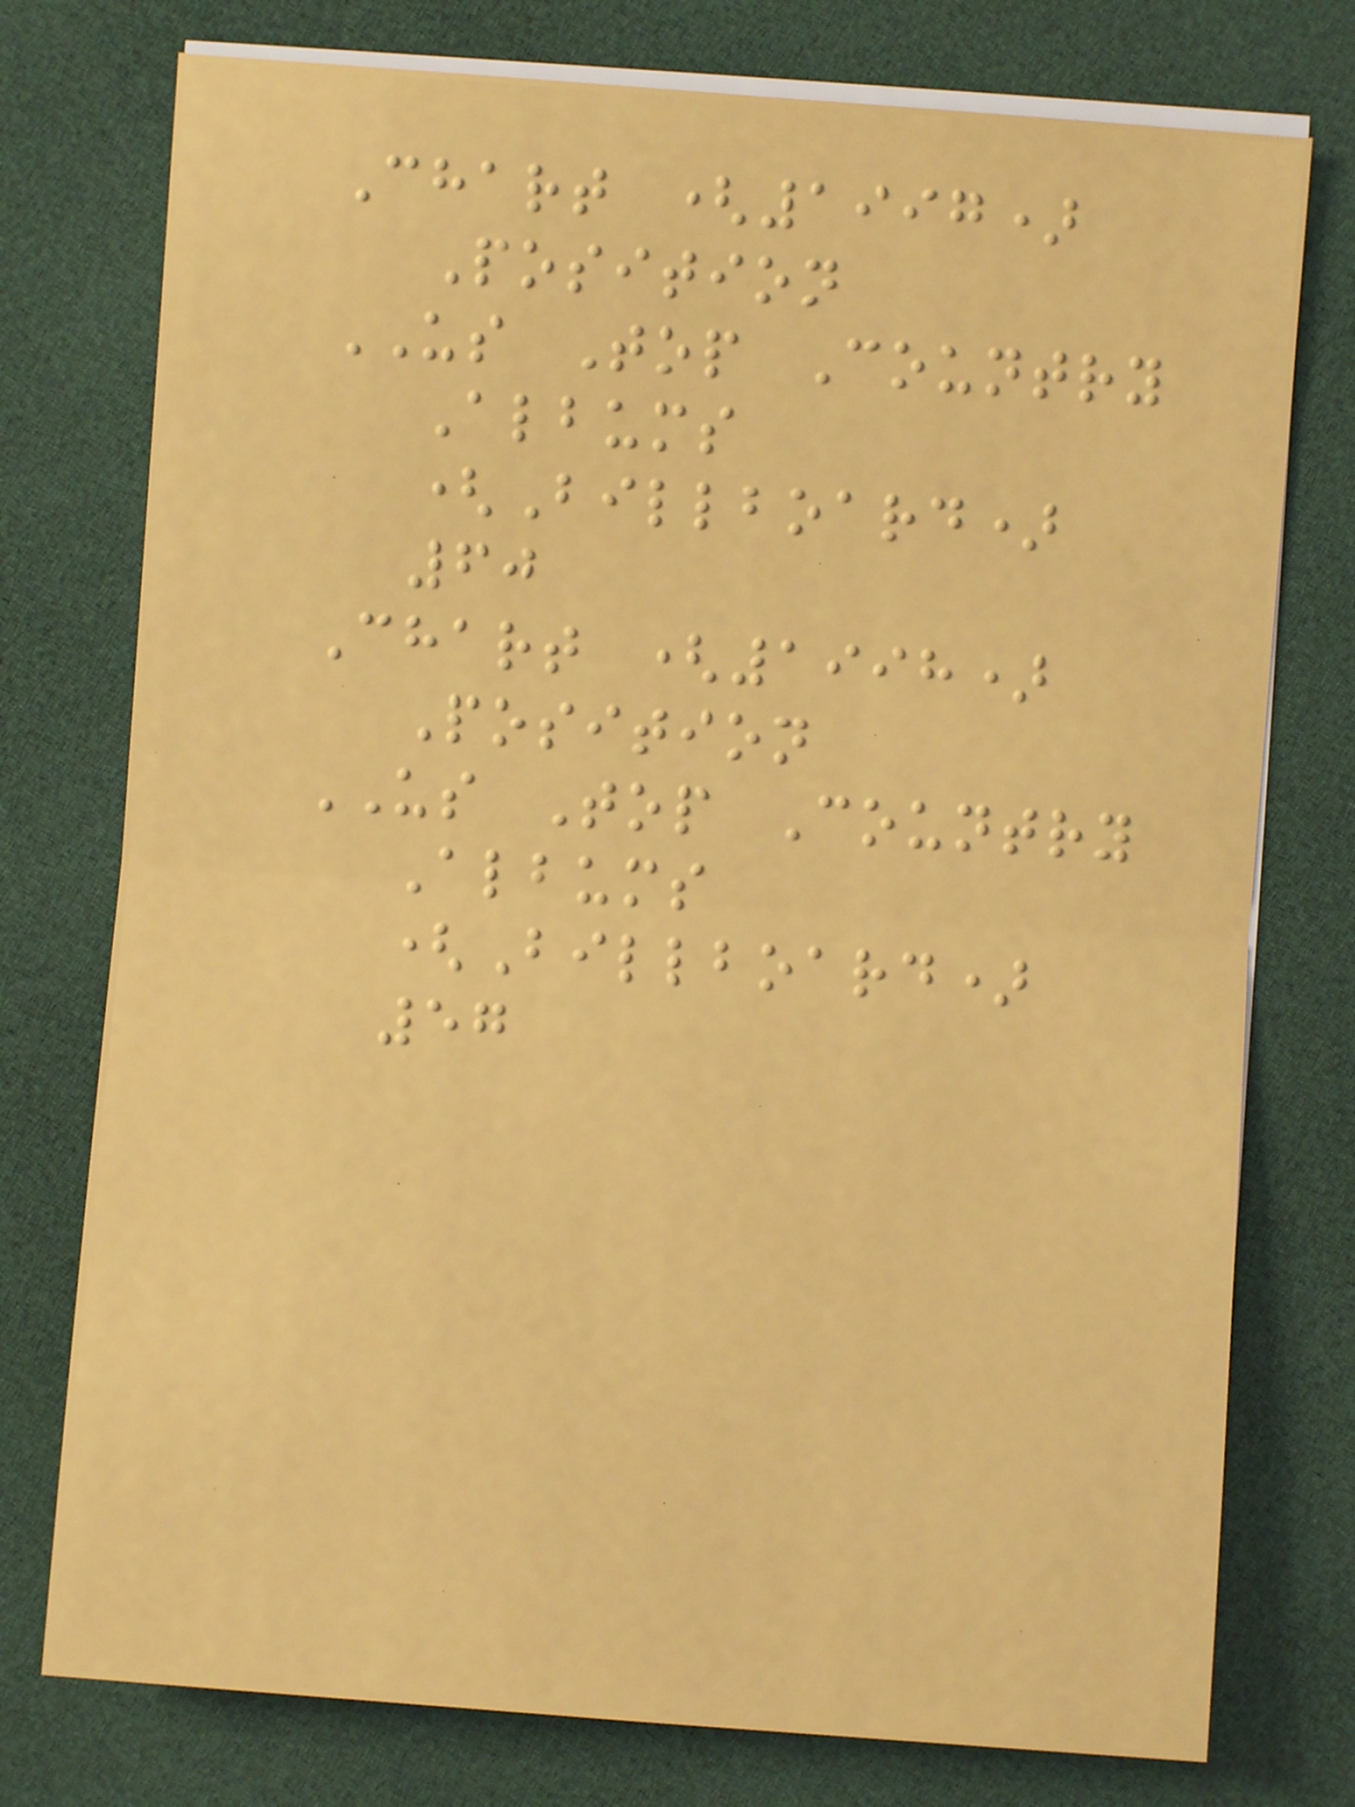Chart (1997)
Position
US Top Country
Albums
(Billboard)
60
Chart (1998)
Position
US Top Country
Albums
(Billboard)
57
